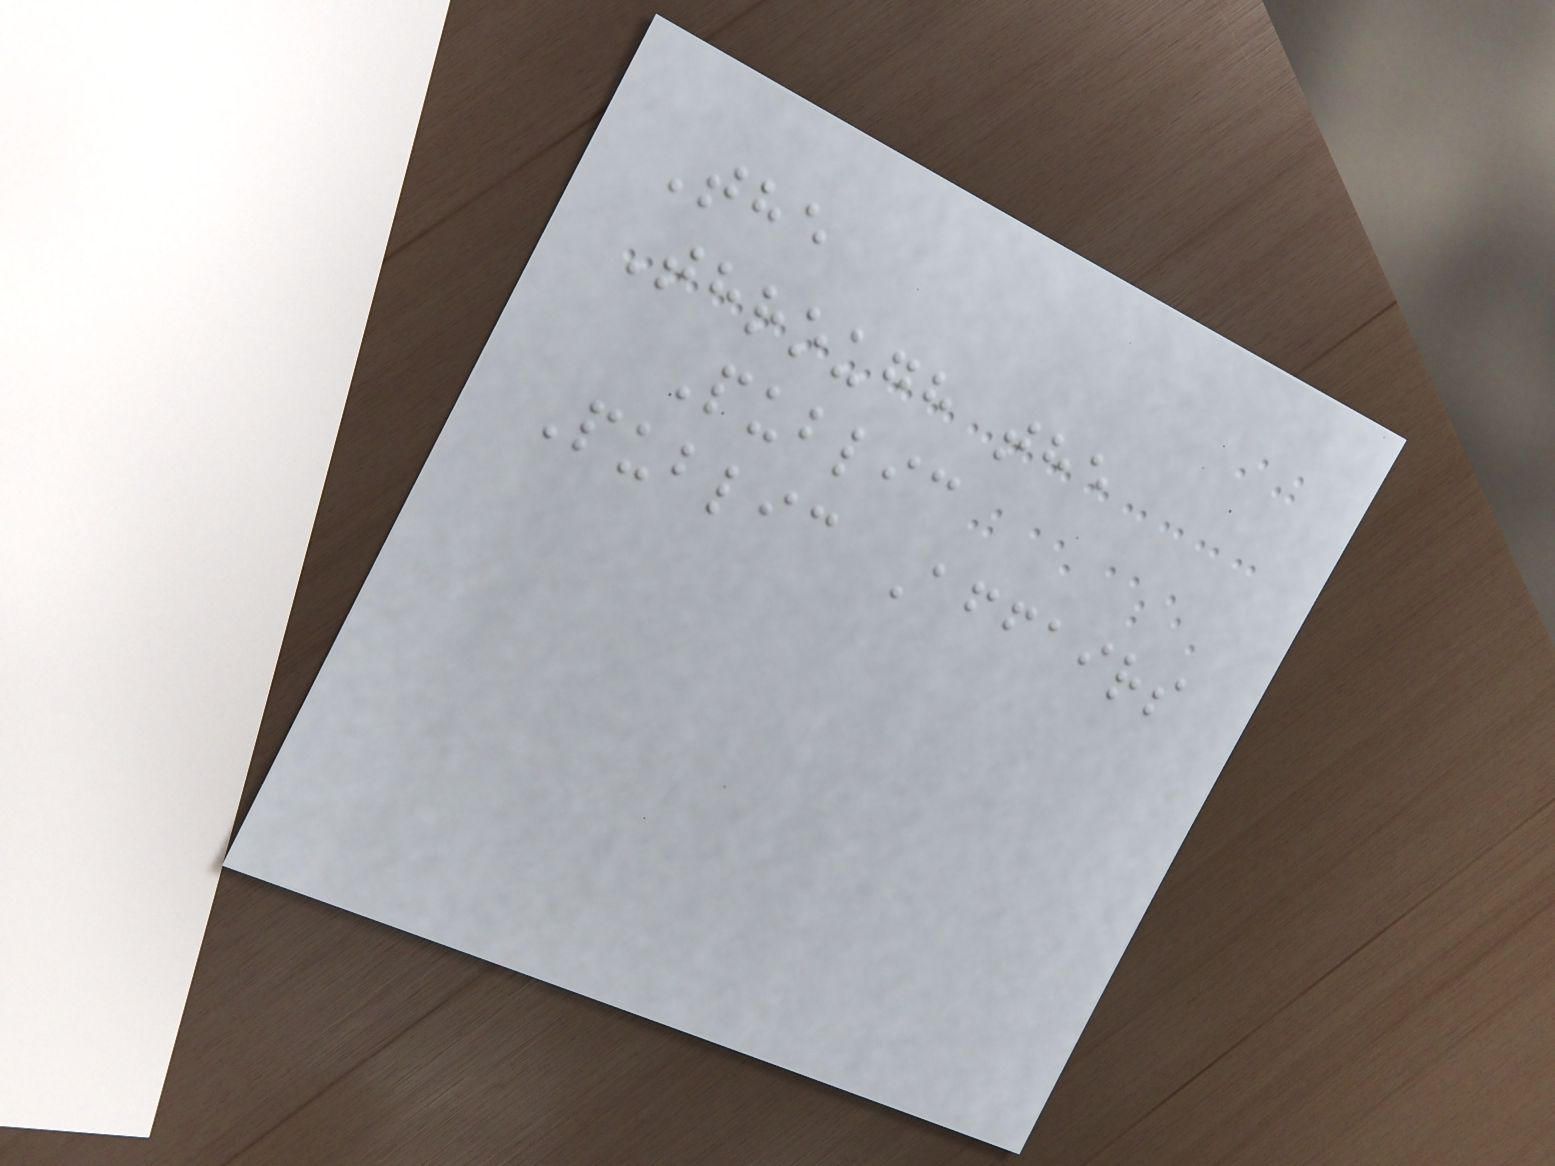The
Through the
Public
Public Affairs
